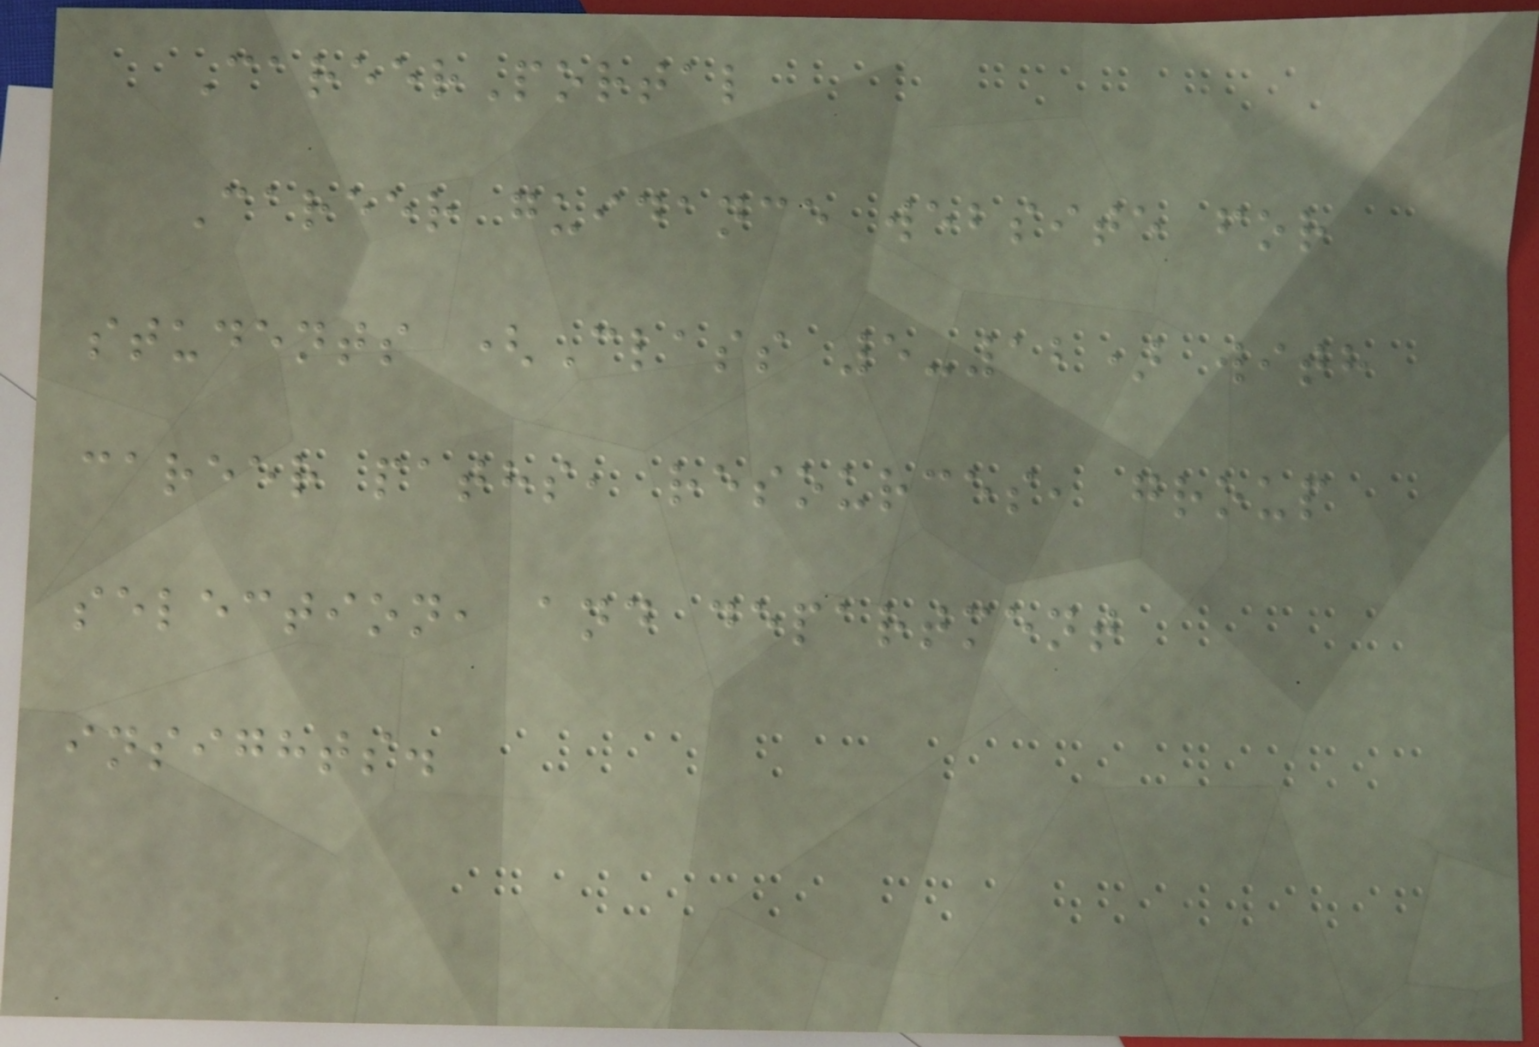CareerPortal
Career guidance website for
students (Class 5-12) with
career paths, resources, group
selection, and department
insights.
